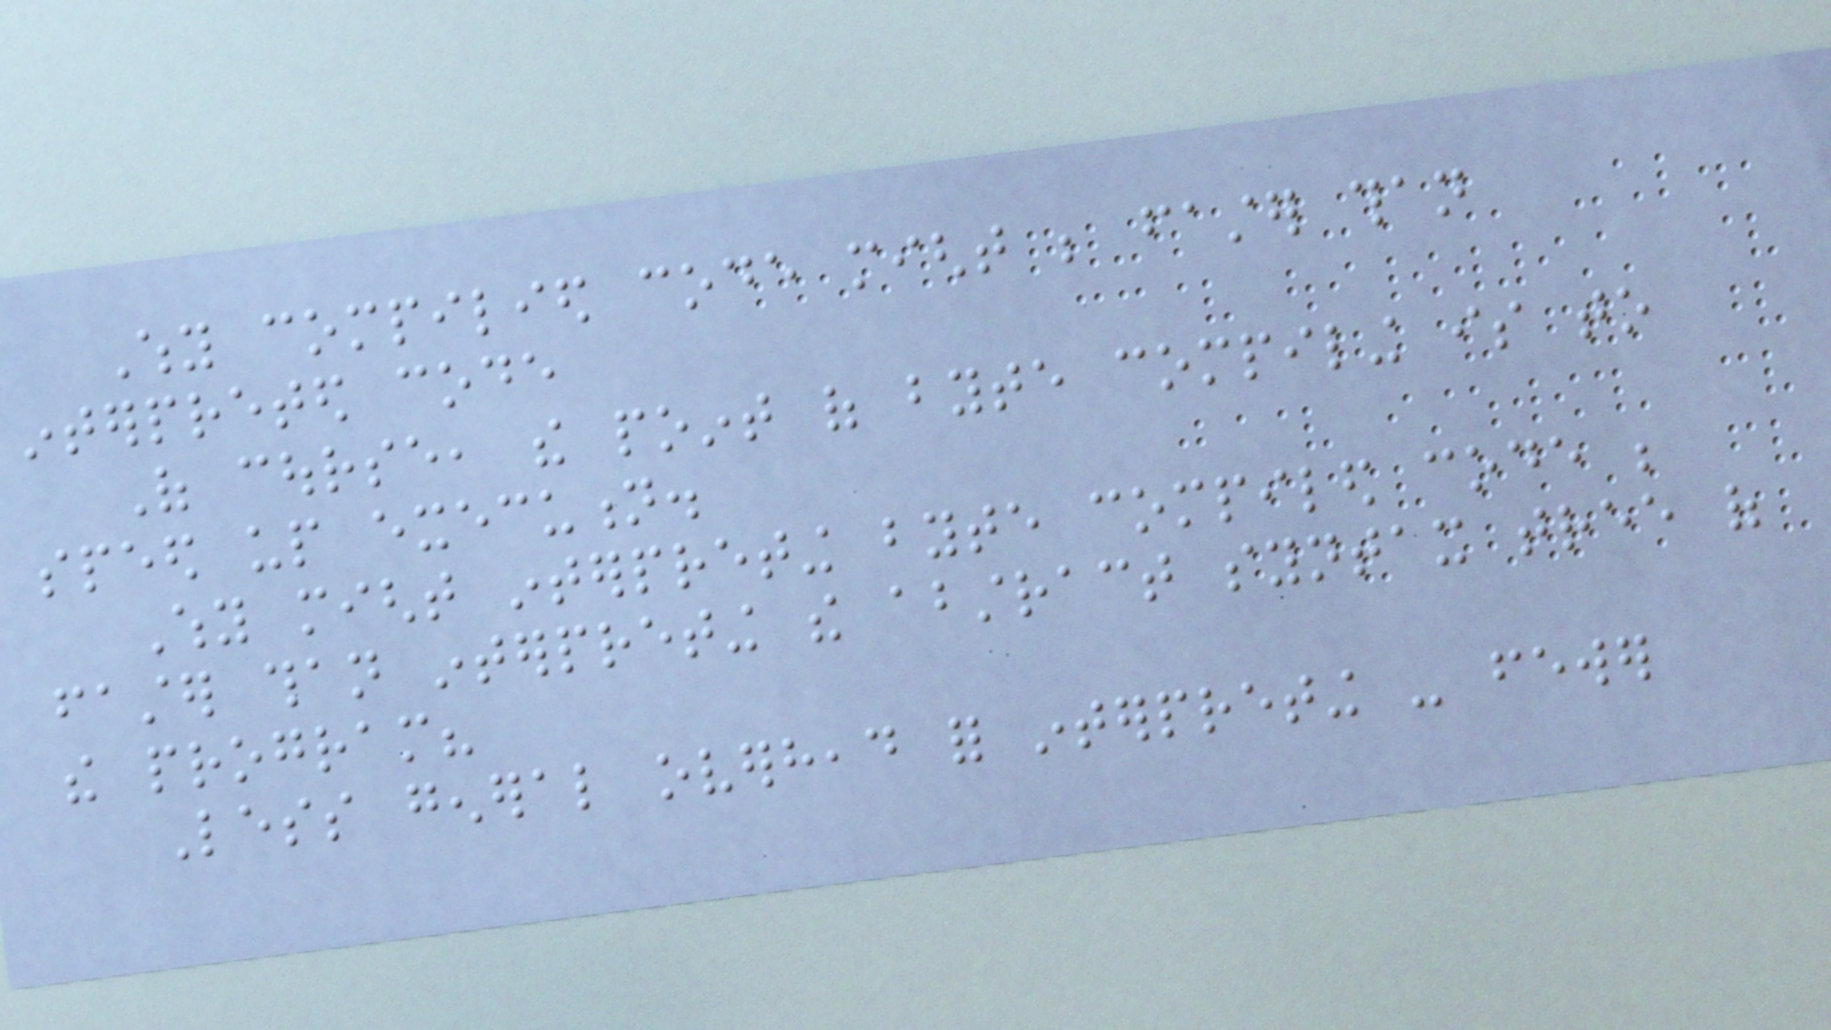Why compilied code might be faster than
interpreted code
Of course, the point of byte compiling is to
speed up execution.
Why might interpreting byte compiled code be
faster than interpreting the abstract syntax tree of
the program?
Less general overhead for interpreting - fewer
